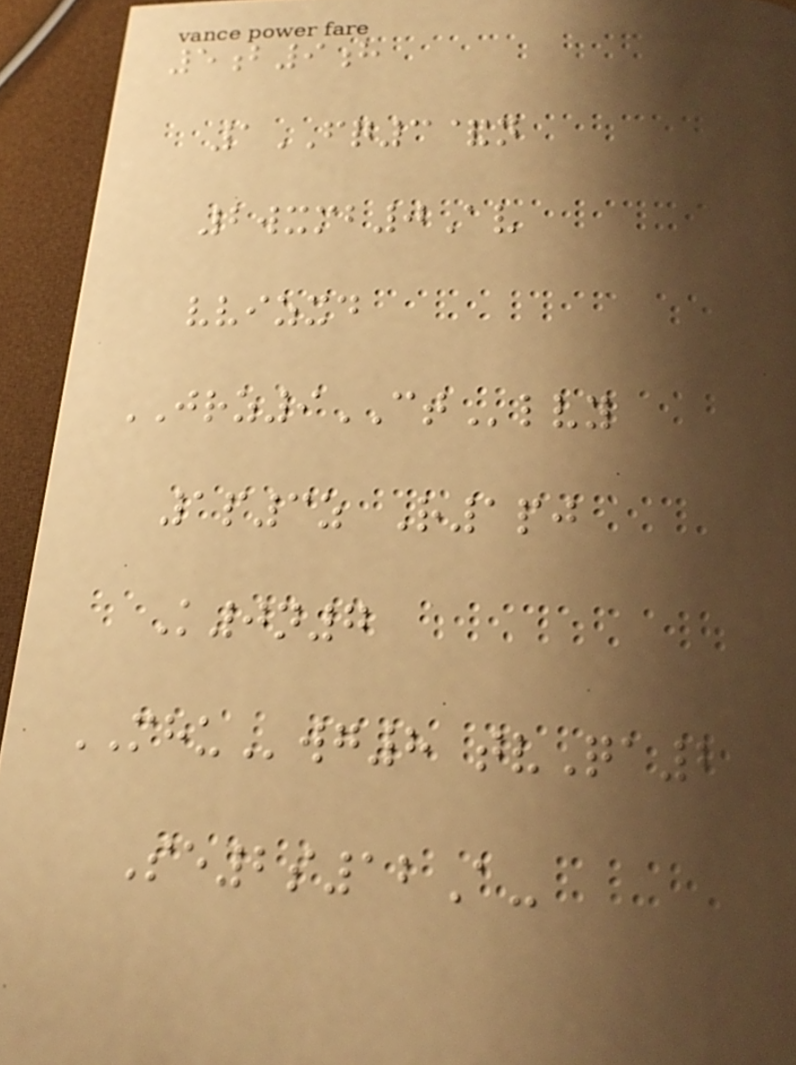5b9h
1FQ3&n
2wxmb0Av
vvizxd
JRZ9CTlvy
1p3z R1pj
K0n7
MHUwg8 tvQa2
Se2s12A-
